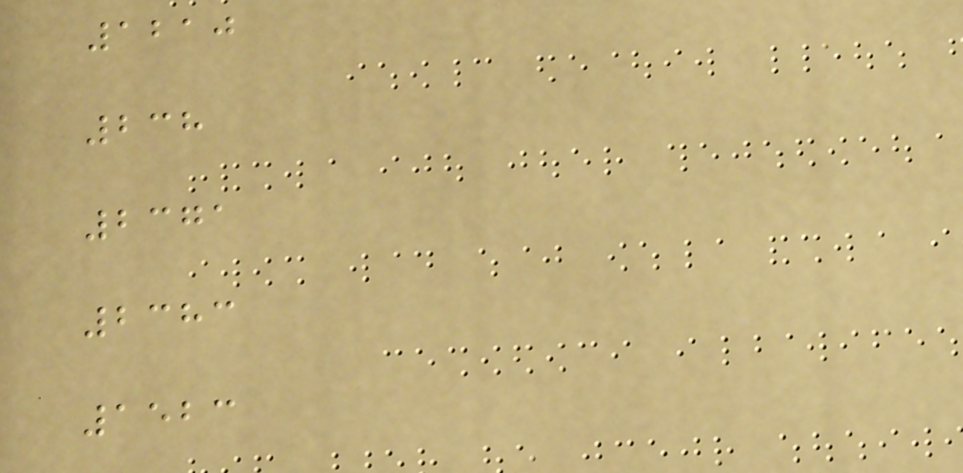1210
238
2371
2383
1523
